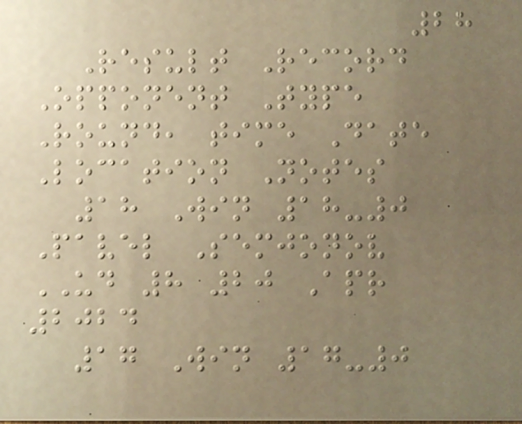28
Result Record
Opponent Type
Round, time Date
Location Notes
18 Win 18-0
Pavel Semjonov
UD 8 20 Apr
2024
17 Win 17-0
